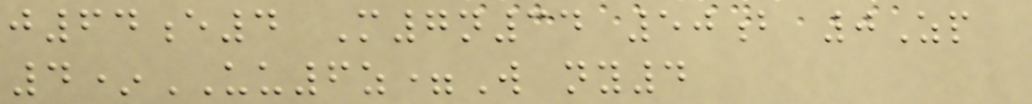j64e4 M7n34 50b 0Zp
4*UU6z=W ny4
